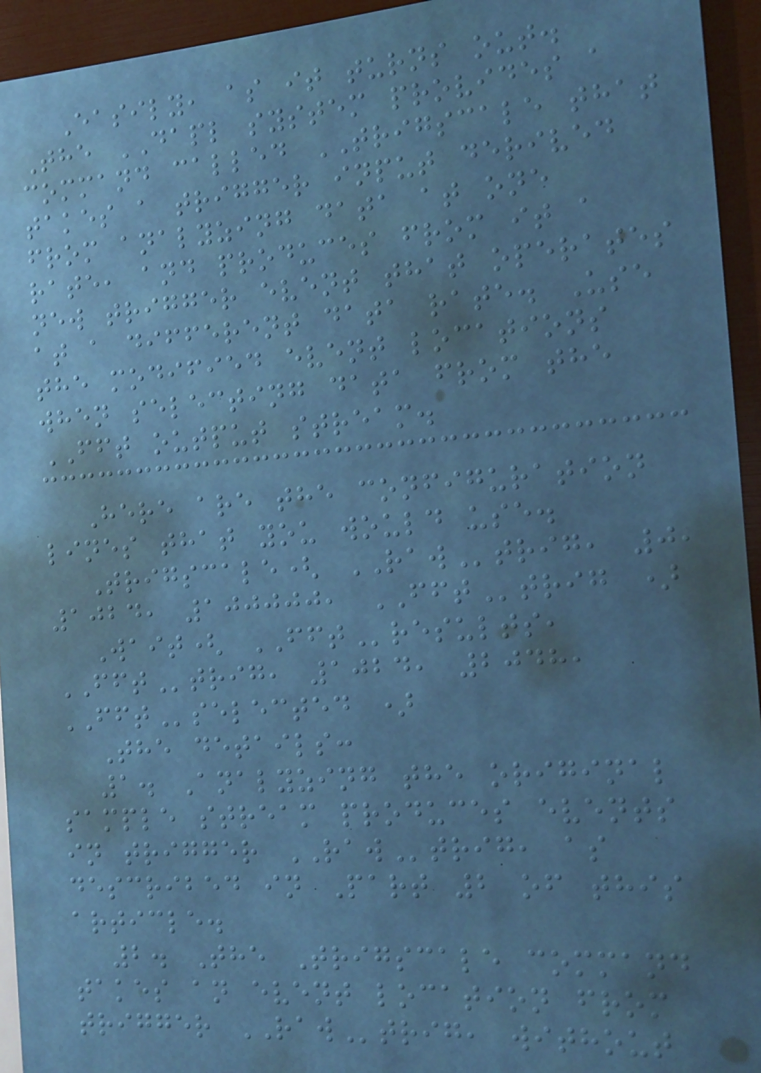Easily, as it turns out.
The DAPL system provides a
command called TRIGSCALE that
takes a trigger input derived
from analyzing data at one
rate, and produces from it a
new trigger event that operates
at a different data rate. Use
the modified event locations
when selecting data from the
FFT output stream.
Here are the configuration
lines that you would use.
Trigscale( RAWtrig, 0,
1024, 100000, FFTtrig )
Wait( FFTresults,
FFTtrig, 1024, 2048,
FFTselected )
The details:
1. Analyzing the original
sample stream produces events
in trigger RAWtrig, as
described in Part 2 of this
article.
2. The Trigscale command
takes an event location from
trigger RAWtrig, without
